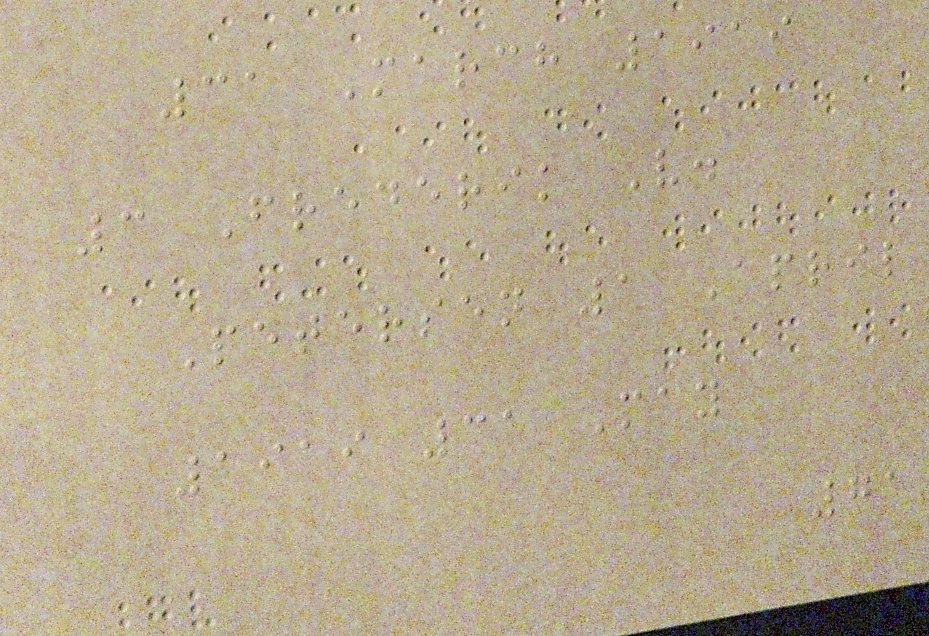31 March 1919
3 Frederik V.
Petersen 1 April
1919 31 May
71
